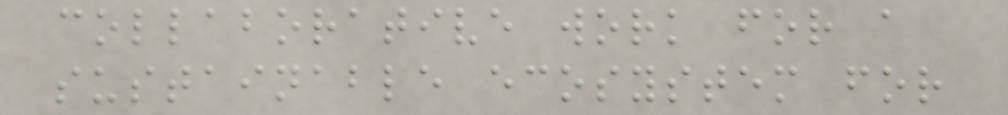collaborative work for a
sustainable ecosystem for
